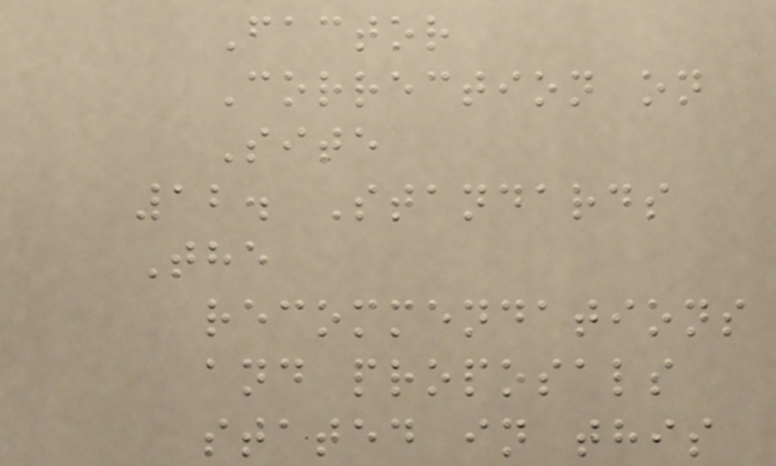Factor
Correction on
Site
12. Standards
The
recommendations
and proposals
stated in this
